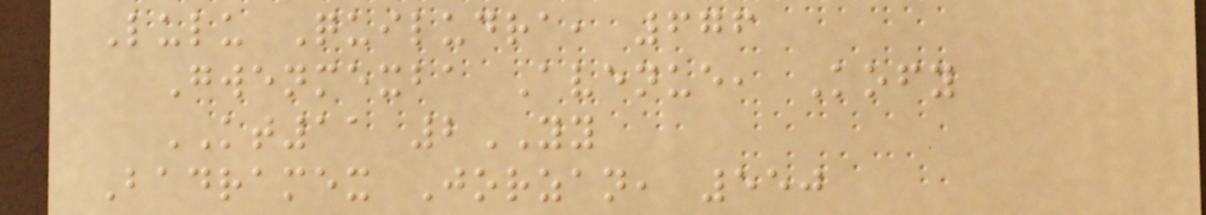Lulu Quiludra, 676
Gwenmexba Avenue, Kofy
KT11 2YY
Badramex Jorzan, 550
